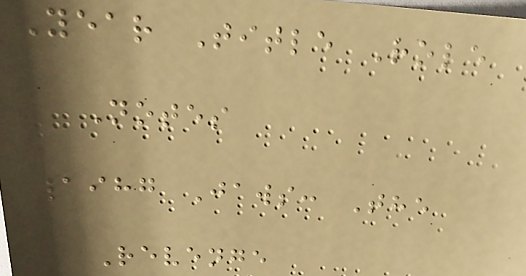Year Title Role
Notes
1987 Jaws: The
Revenge
